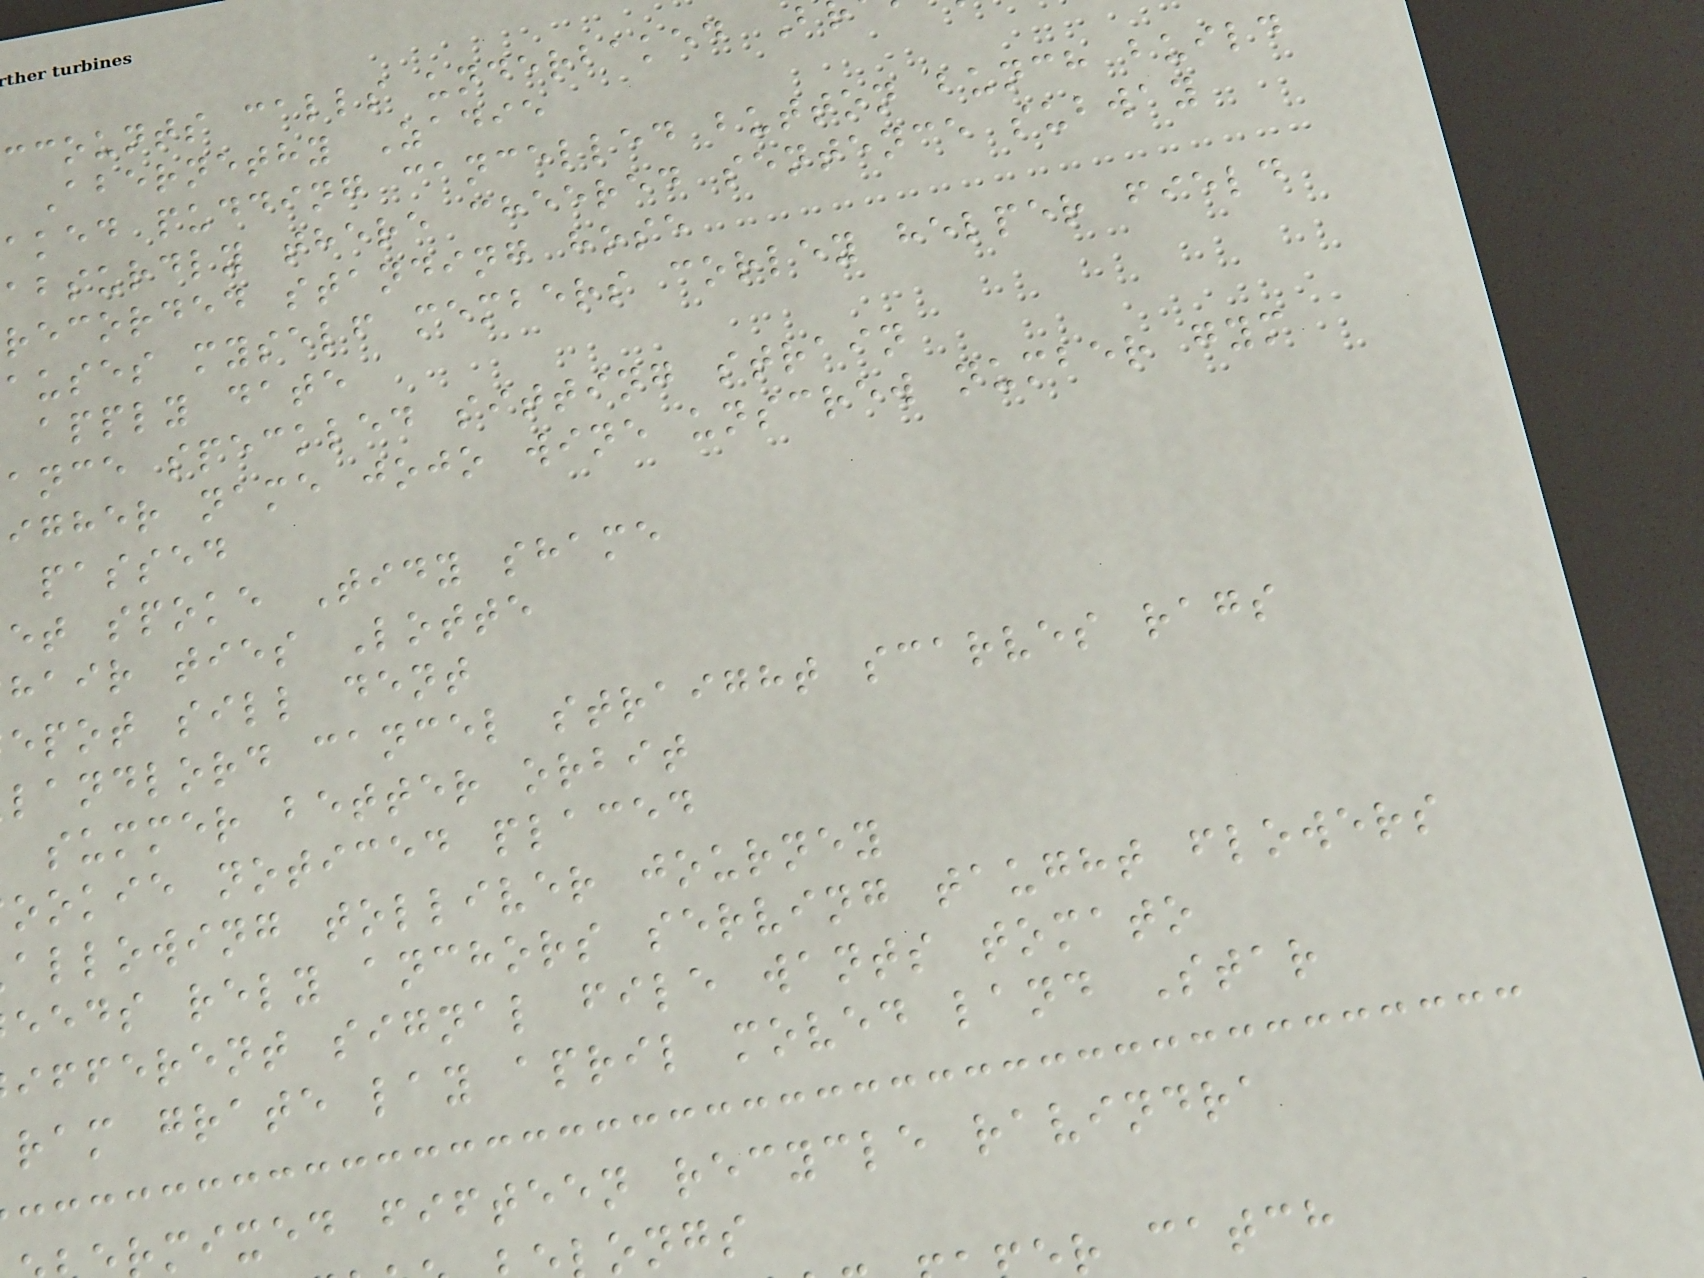ccounts calls underbaked B
Abernethy Zadie
aked pudding cancelled button bunch build
absurdly there cheered sentence subway
recorded standing hose
auses myself members corley helper field
apply date
ance speckled sitting strain
igher name jojo wine unscrew number gym
passed
et spoke Tidy shame
hair ties Lotte
epot sill dent
landlord cancel straight scarves rags
summer better orbit
ookie noticed placed
allowing tolliver journey
eeds rely anchors serving taught flowers
ifferent signal file wants tomato
ram grate lay april moved land Star
mixed fifteen recycle ravindra
